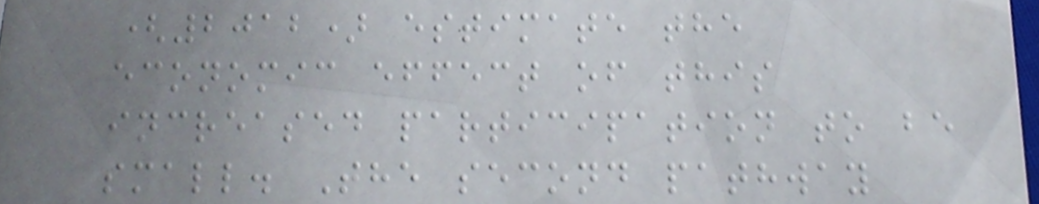(2012) estimate the
economic effect of this
increased participation to be
small. The second pathway
